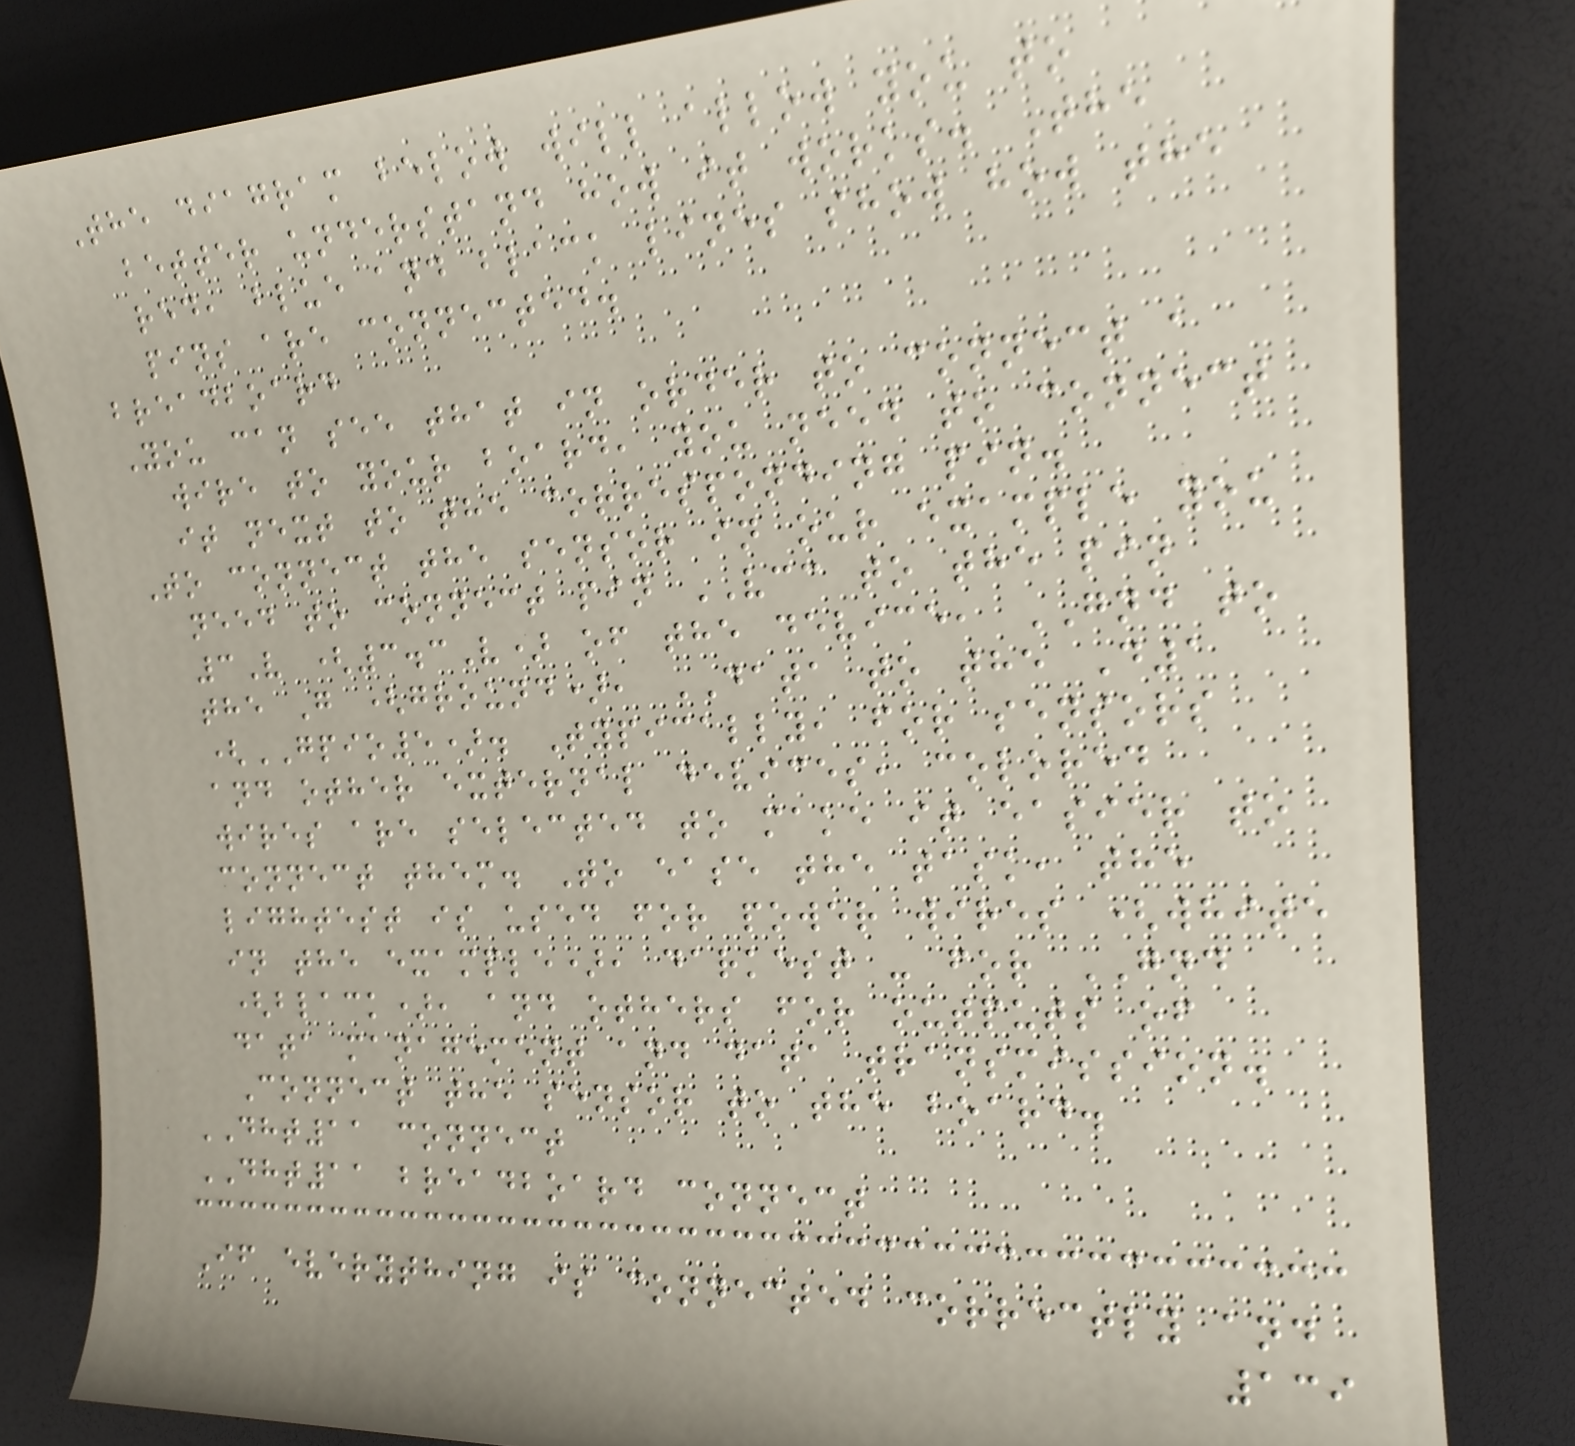The diagram below will allow you to
better understand how it works. The
red, blue and black lines show how the
pins are connected.
breadboard
You can see that in order to connect a
wire to your board, you need to connect
it next to the corresponding pin.
To connect the sensor in our example you
need to connect pin VCC to the pin
3V (3.3V) of the device, GND to
the G (ground), DATA to the D1
(GPIO5). Typically, for sensors
and other external devices, colored
wires are selected to make it easier to
connect them. To ease the task, the
lightest is used for power wires (white
in the example), darkest - for GND
(black), and others for outputs of
data management and data transmission.
Connect the sensor to the board.
DHT11 connect
DHT11 breadboard connect
If everything is connected correctly and
139
